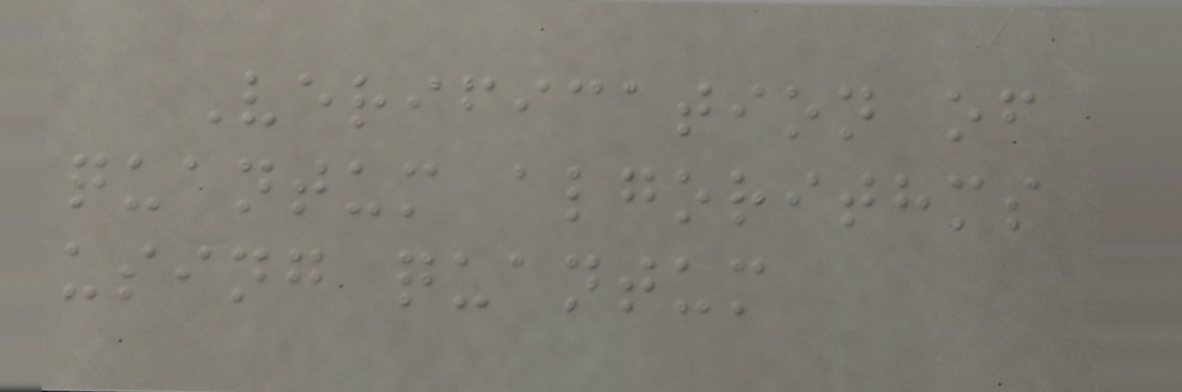Verification of
quantum algorithms
using quantum
